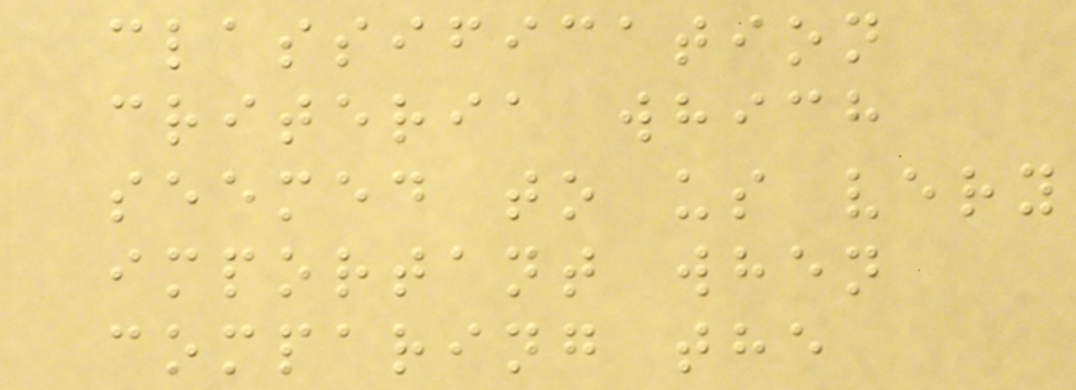classification
criteria which
seemed to us very
important when
comparing the
